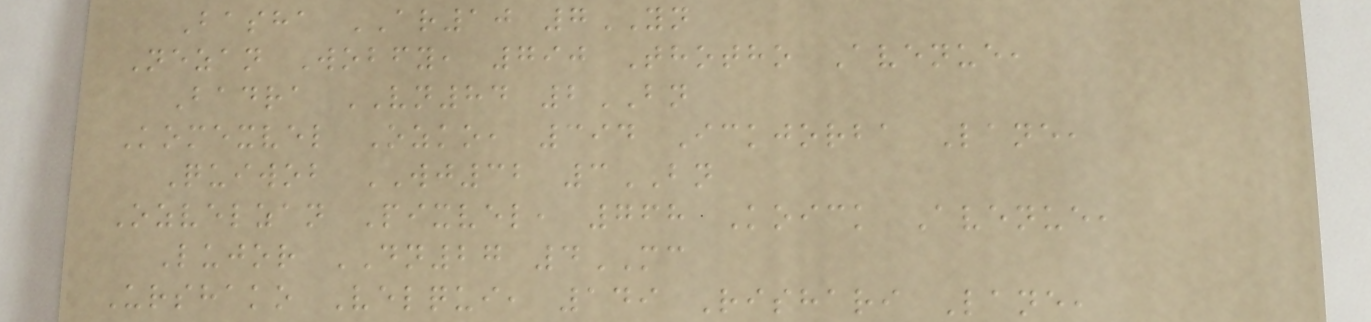Basha AR10 7YN
Nezan Wobfy, 790 Thotho Avenue,
Badra VN84 2BN
Komexvel Ozko, 394 Ickjorba Lane,
Quiwob WJ32 3BN
Ozvelzan Pixvel, 768 Koick Avenue,
Lujor DN27 4MC
Urshako Velqui, 149 Rishari Lane,
